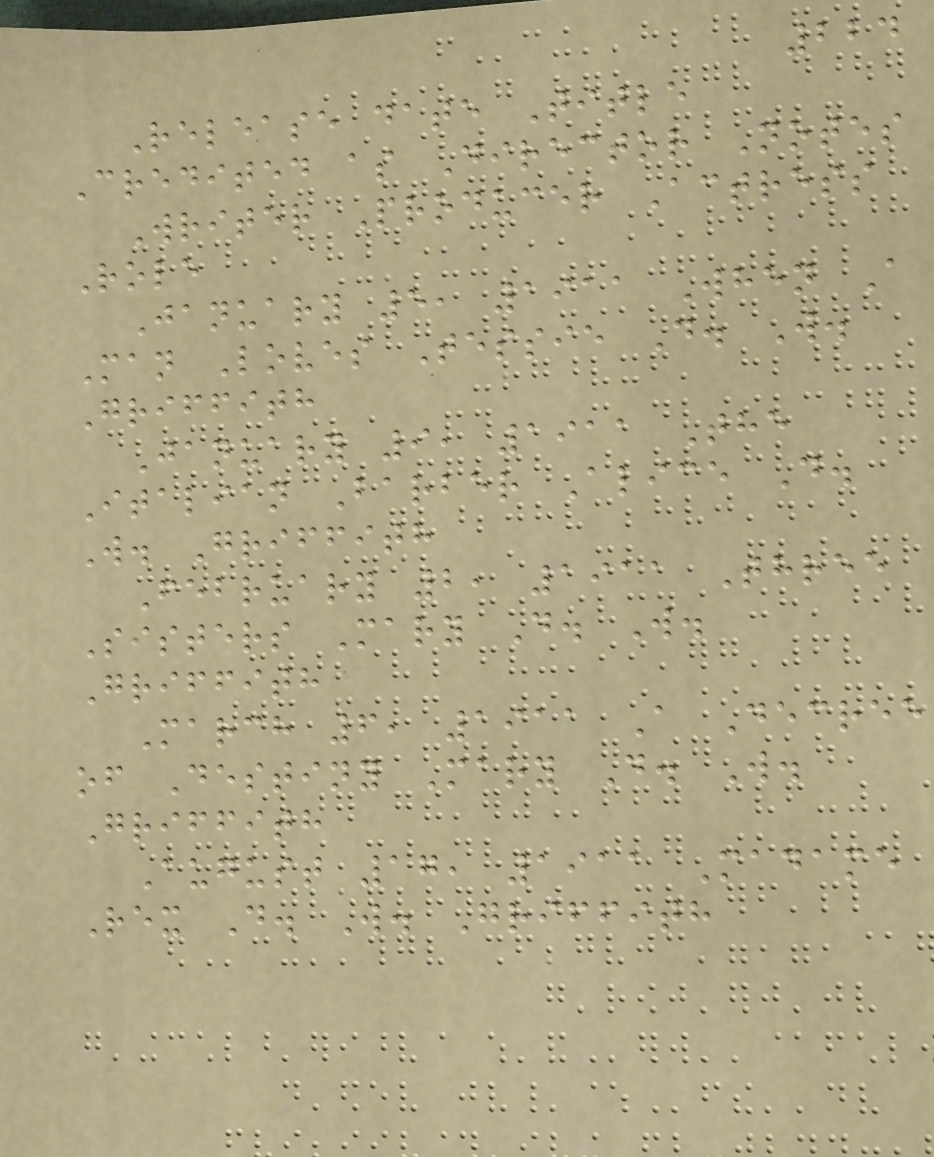224
Release date Title
Credited as Director Notes
Writer Producer Actress
Role
January 5, 1911 When A
Man Loves Tessie D. W.
Griffith
January 9, 1911 The
Italian Barber Alice D.
W. Griffith
February 2, 1911 Three
Sisters Mary D. W.
Griffith
March 6, 1911 A Decree
of Destiny Mary D. W.
Griffith
August 17, 1911 Madame
Rex D. W. Griffith
